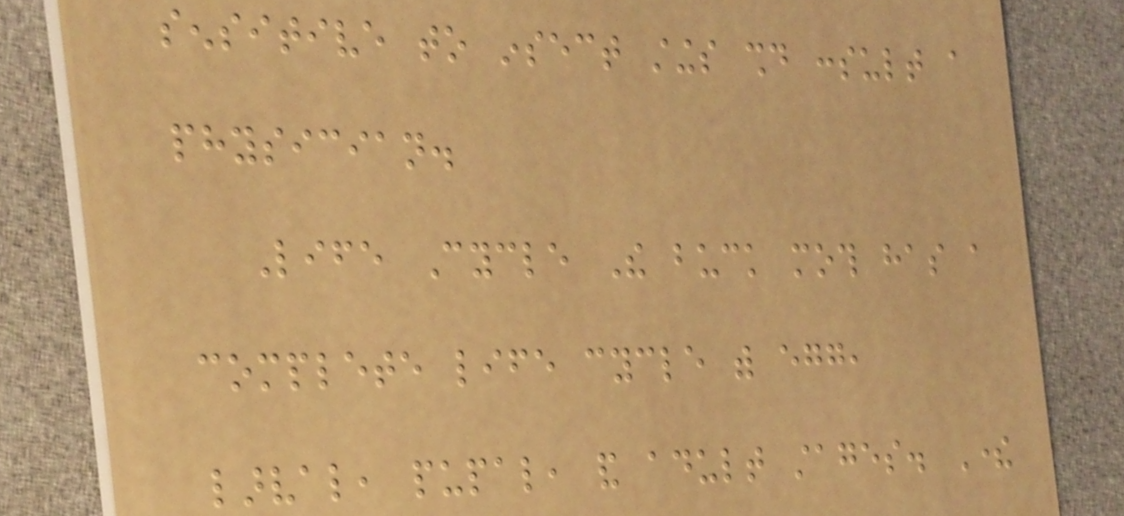sensitive to insect stings should consult a
physician.
Life Cycle The buck moth has a
complete life cycle with egg,
larval, pupal, and adult stages. There
